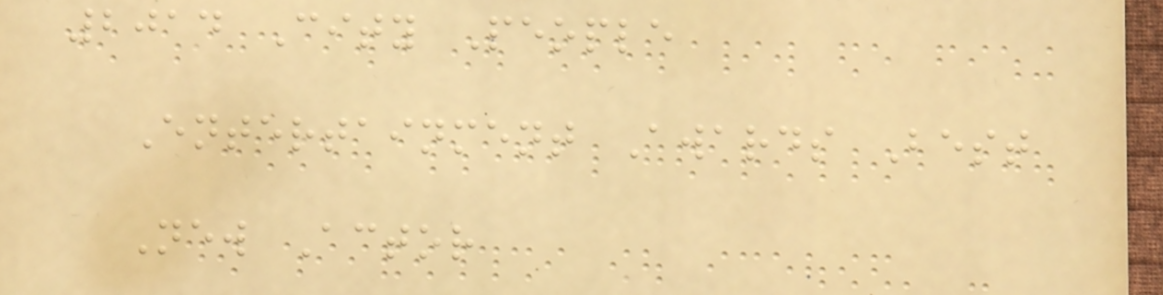2014 City People
Entertainment Awards Best
New Actor
